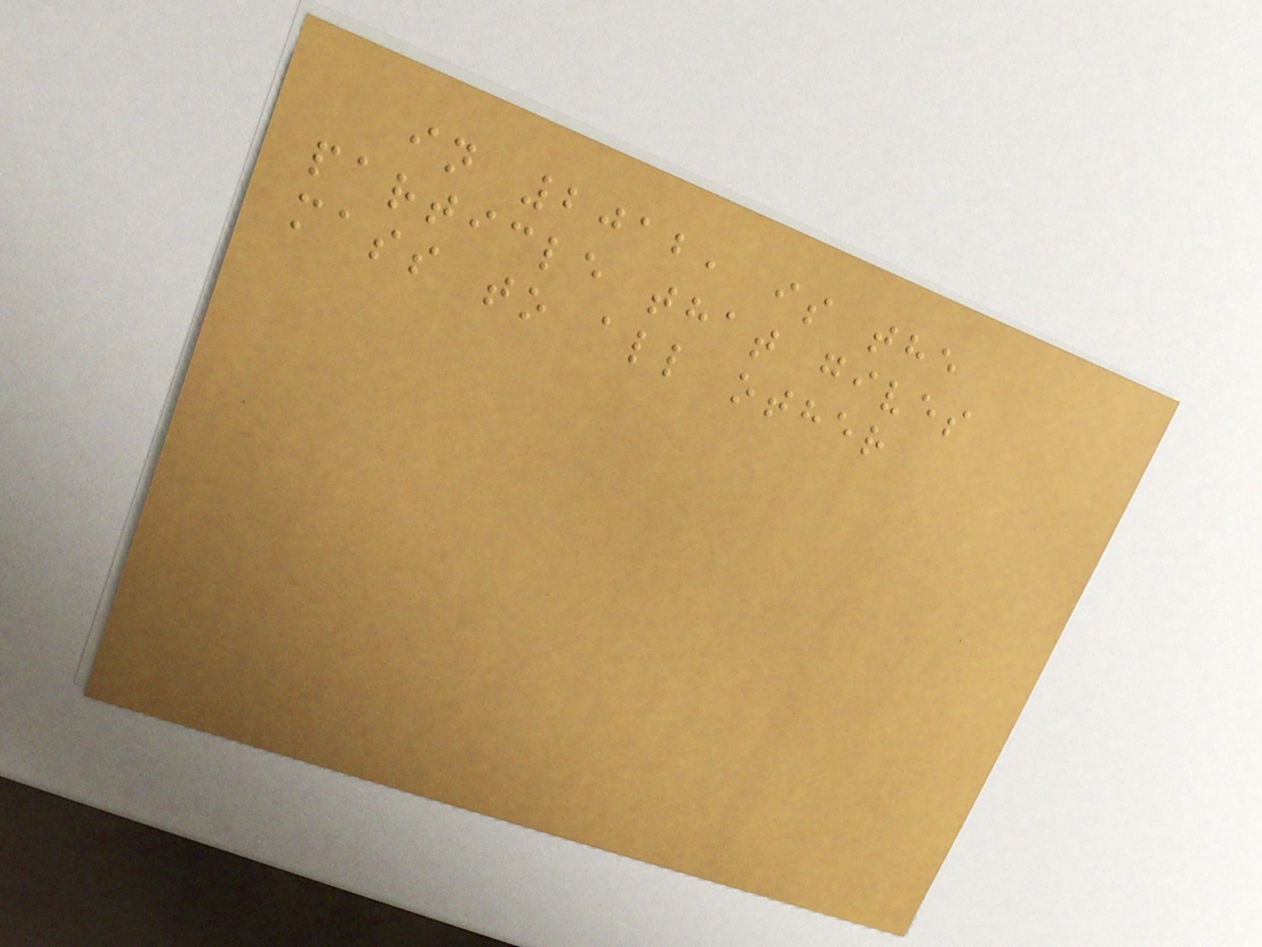in 2012, is the
particle that gives
mass to all other
